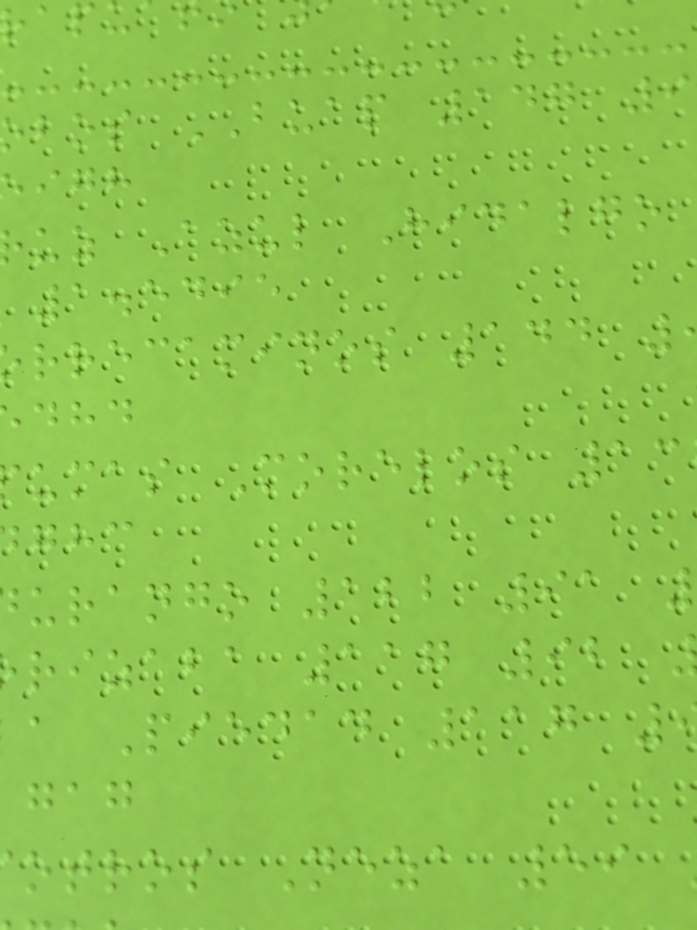bos BUAP 147 9
uz Azul Hidalgo
1.5495
rrecaminos 144
umas Morelos 13
urango 122 91
rizaba 117 92
a Piedad 117
otros Neza 59
